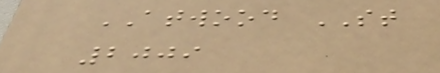ATWOOD ST
2009
